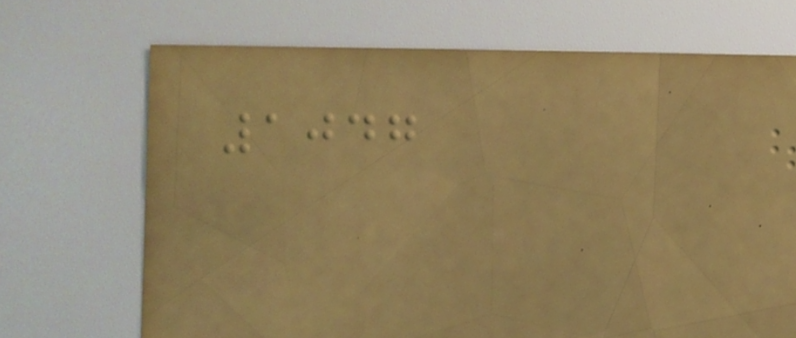1047
